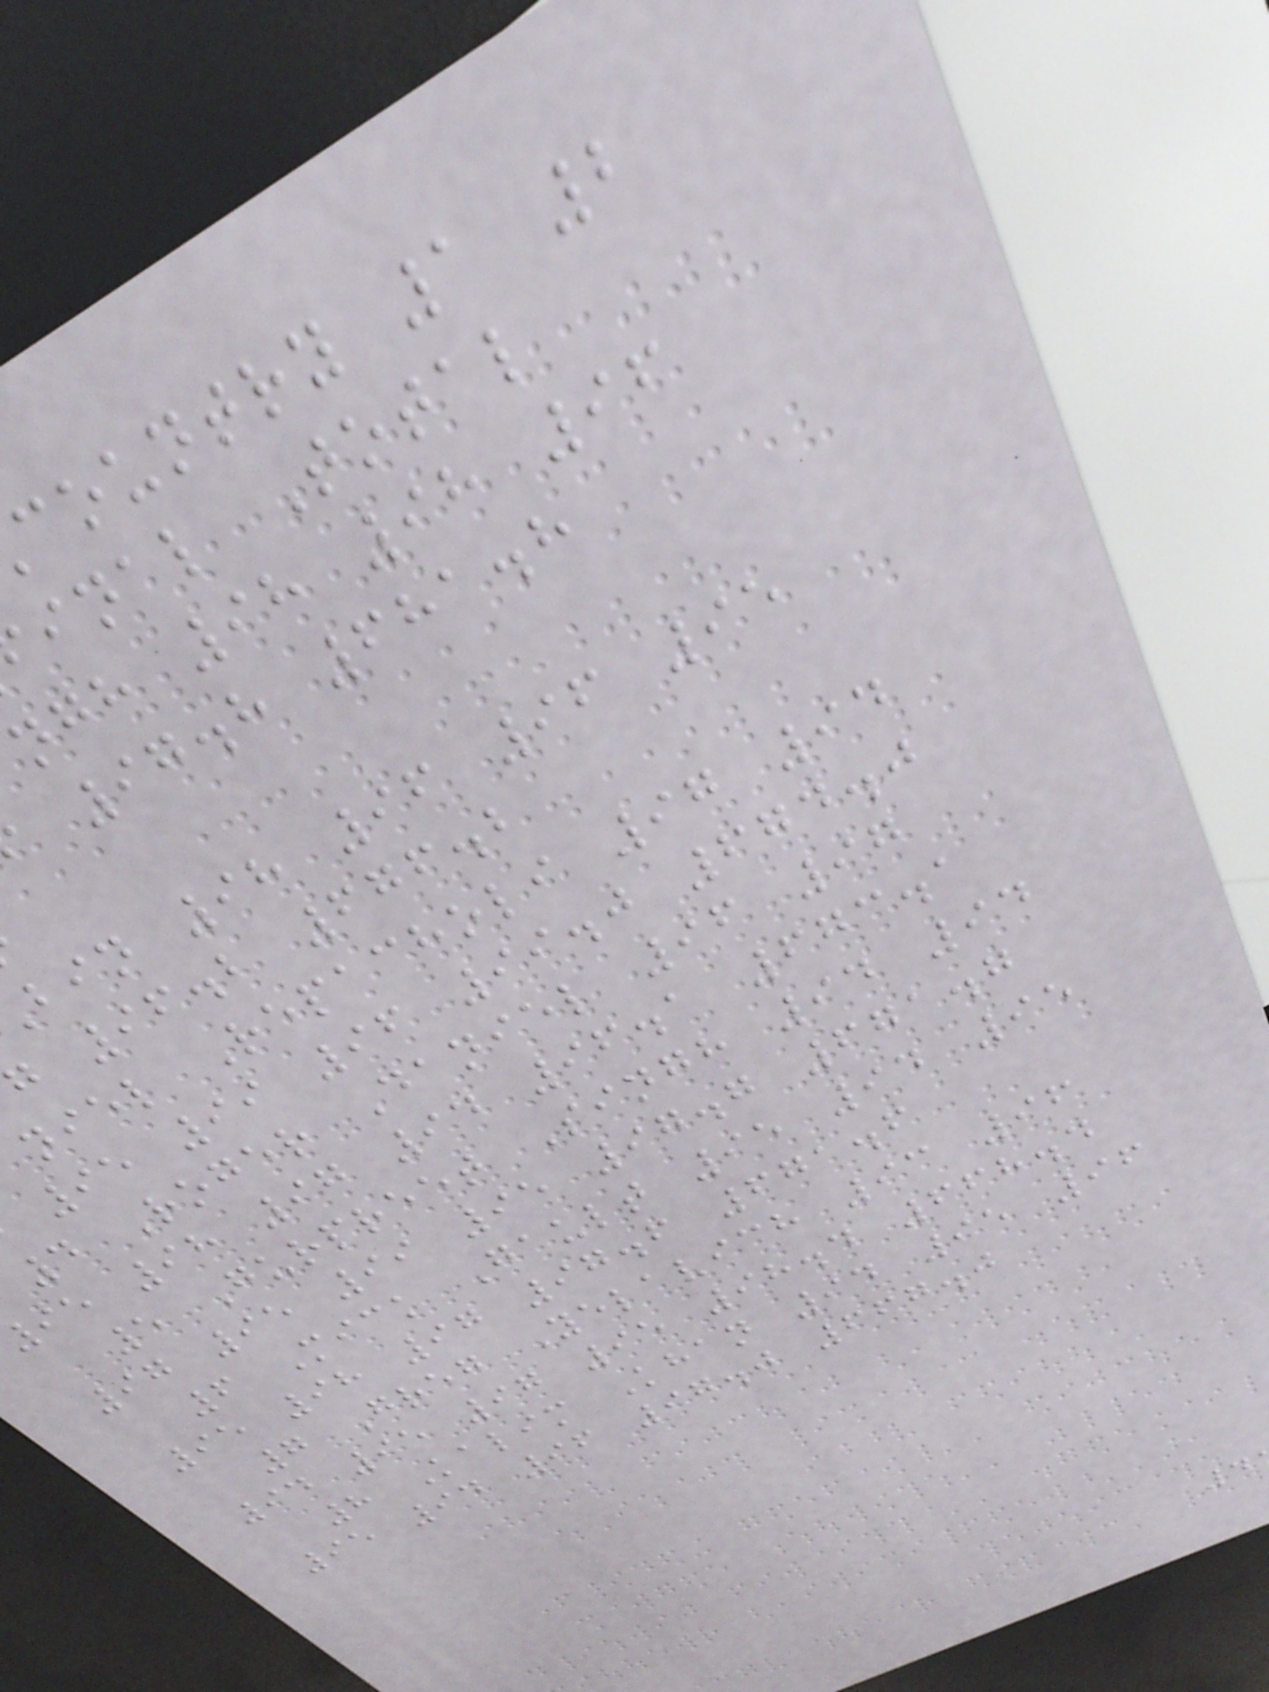country 1 2
inal Total
ngh 98 98 96
97.8 681.8
bin 98 96 96 95
g 96.2 676.2
niel Repacholi 97 94
95 99 96 99.0 674.0
4 Roger Daniel 96 97
ie 98 97 94 96.1 673.1
5 Gurpreet Singh 94 94
97 95 99 95 97.7 671.7
6 Mick Gault 95 94 95
95 98 97 97.6 671.6
7 Greg Yelavich 93 96
94 95 97 95 98.4 668.4
8 Kalim Khan 94 95 96
95 94 96 97.0 667.0
